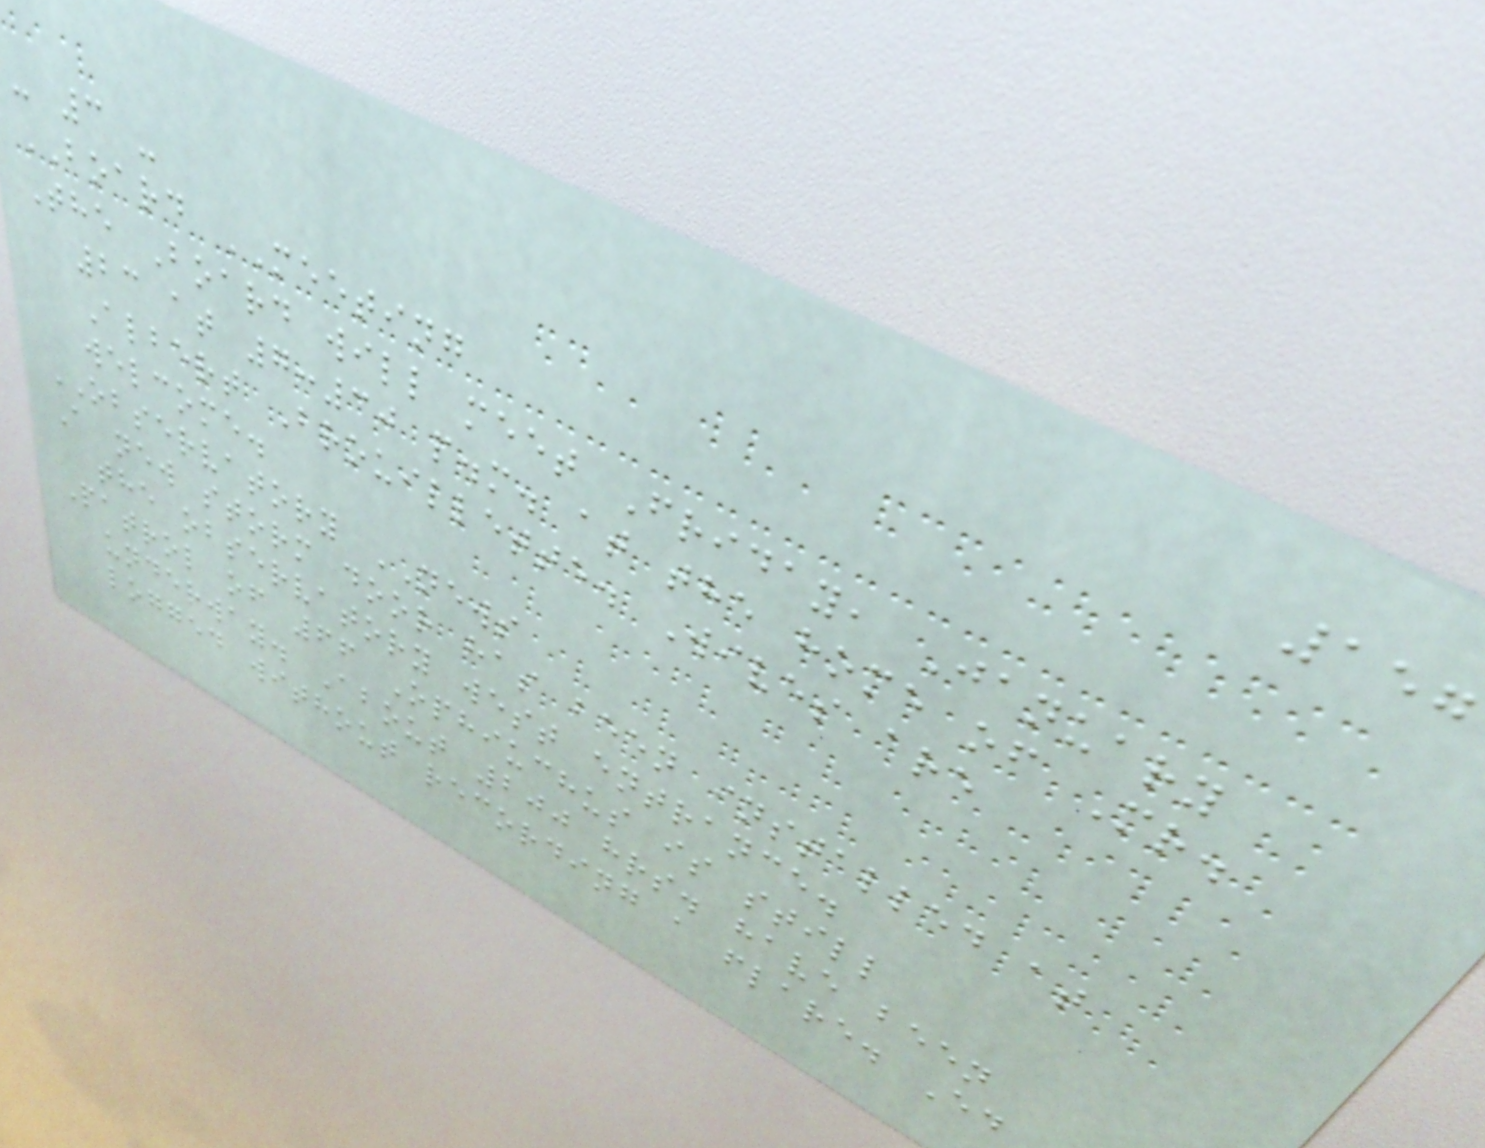157
- 3 -
BOARD MEETING
The Board will meet Friday, January
23 at 7:30 p.m. at the home of Mr.
Albert Brouillette. Wives are
welcome.
OBSERVATORY NEWS
A new storm door has been installed at
the observatory west entrance.
Patrol of 66 Ophiuchus is still
underway. About 200 hrs. have been
logged without recording a flare. Ed
